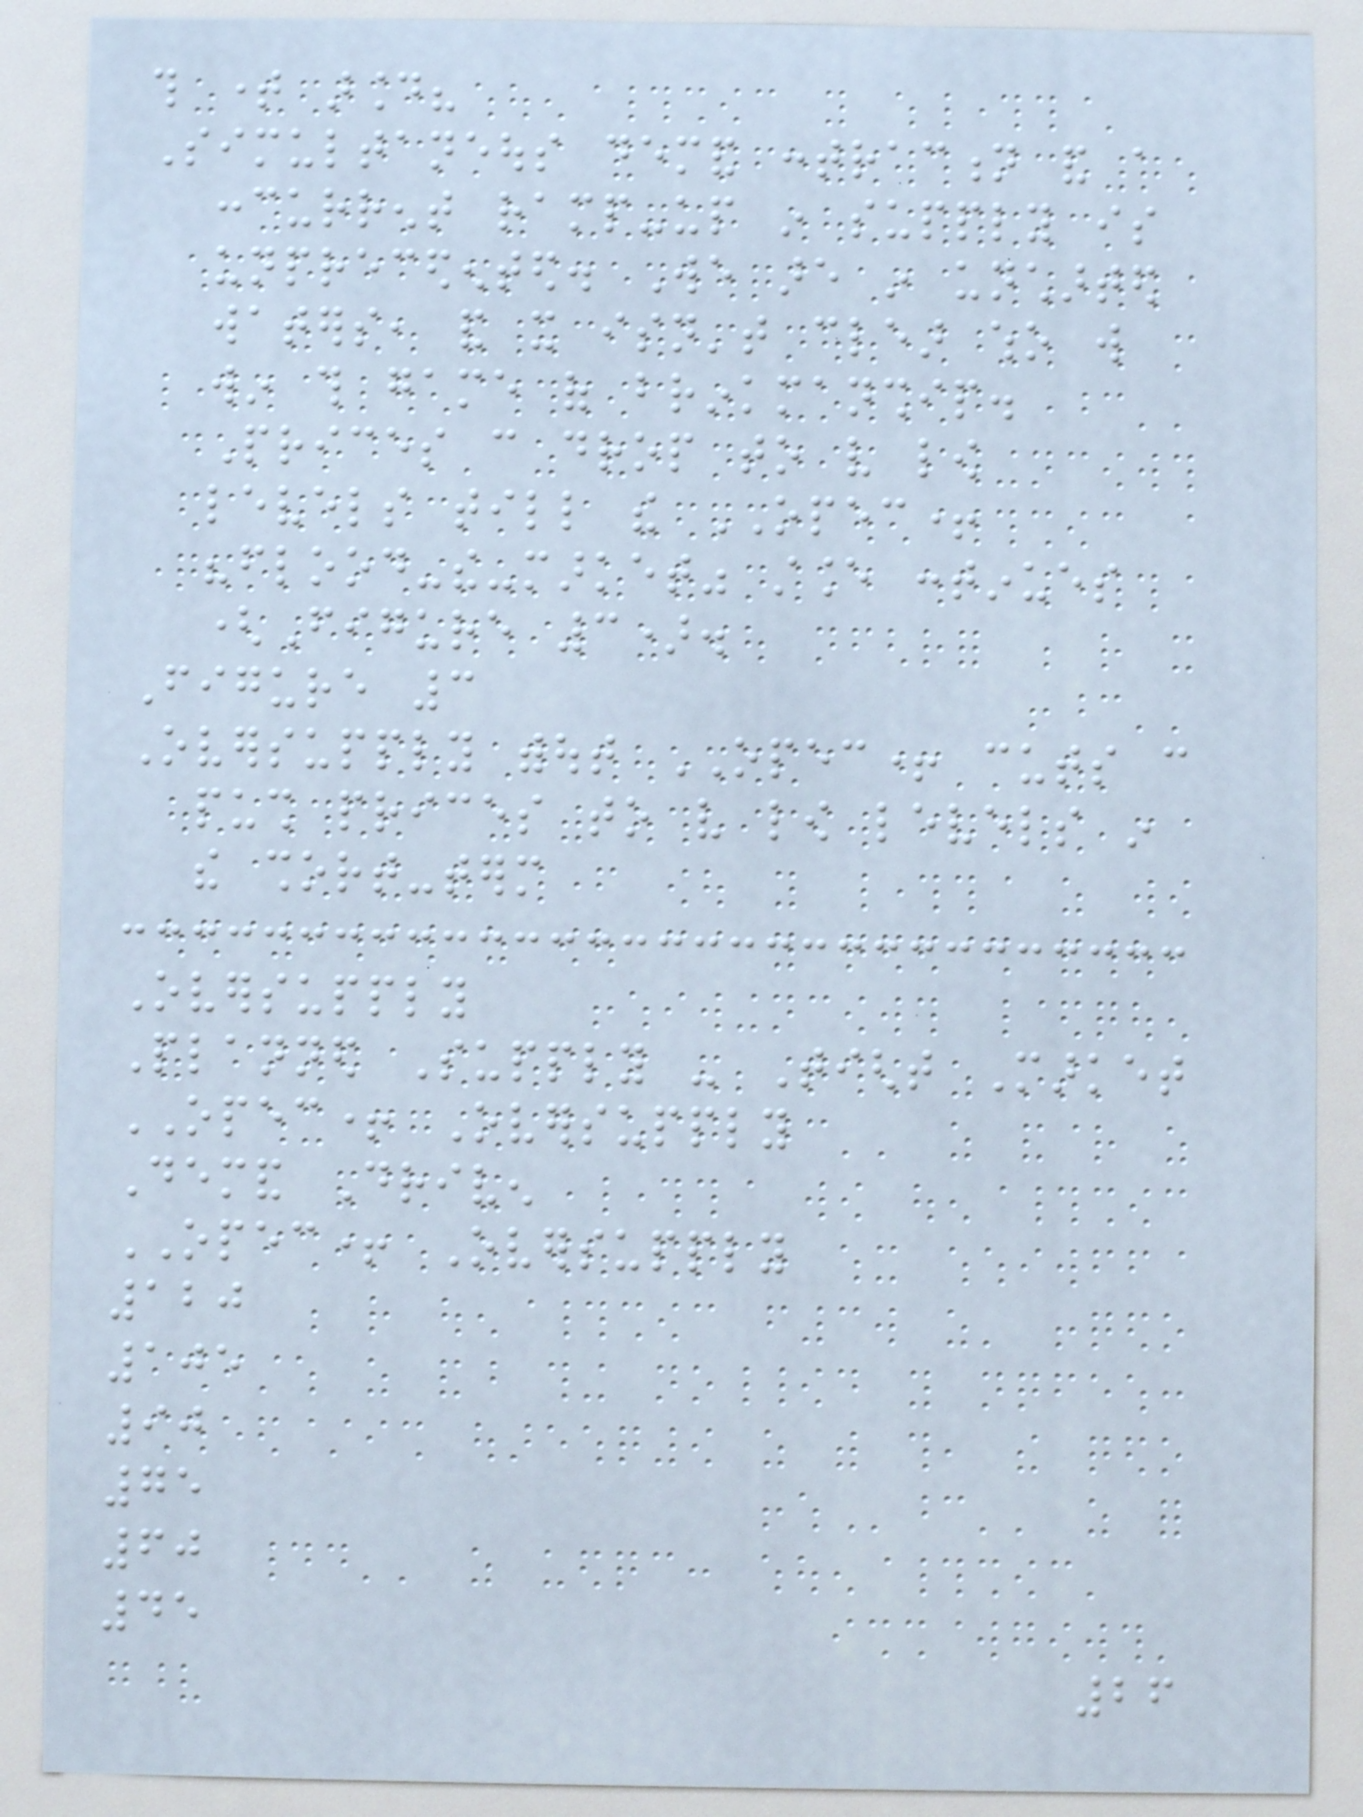this time around?
Simultaneous demand contraction and a
concurrent ramp-up in supply is
unprecedented. We are in uncharted
waters, and it isn't clear who will
win this game of brinkmanship.
Prices can drop to very low
levels till the OPEC+
"flood-the-market" stance continues
(Figure 3).
Figure 3
Oversupply without OPEC+ cuts can
push prices to very low levels in
the short-term
Oversupply
Planned Supply - Tight Market
OPEC+ Oversupply
Demand Driven
OPEC+ Oversupply
120
105
90
75
60
45
26
